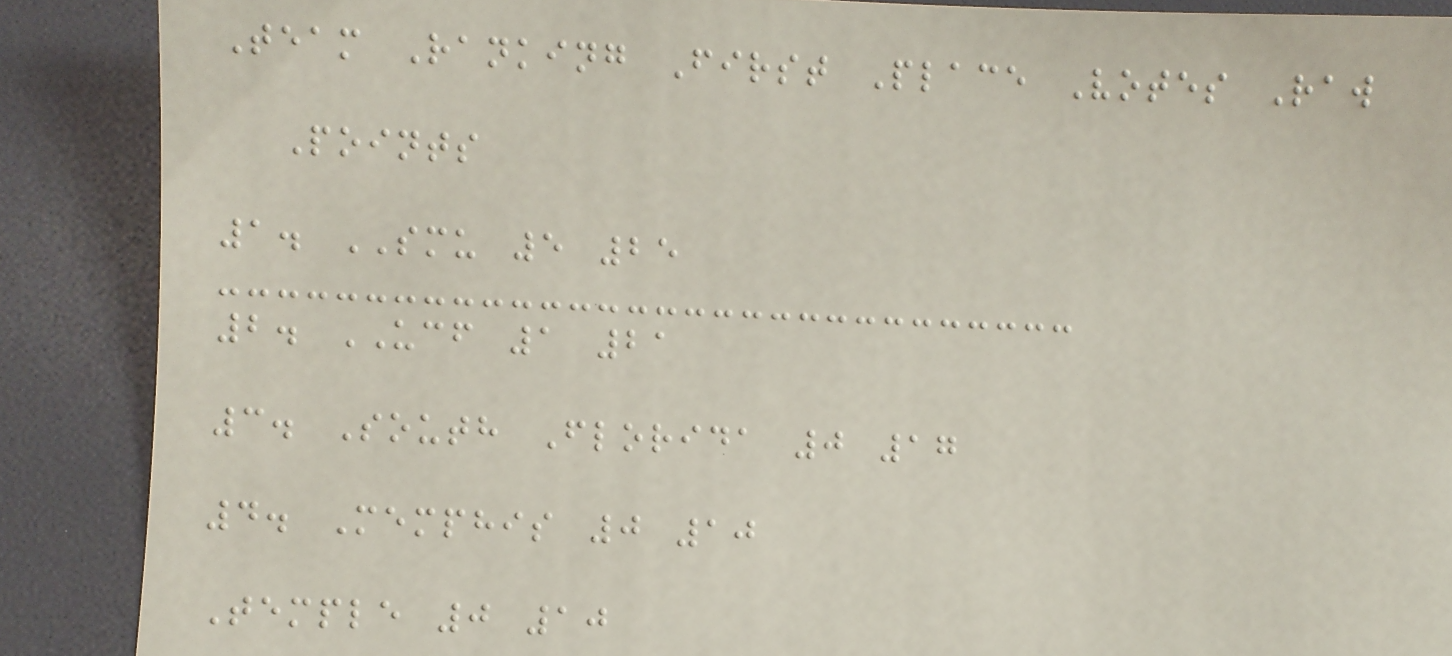Team Ranking First Place Votes Raw
Points
1. SMU 5 25
2. UCF 1 21
3. South Florida 0 17
4. Memphis 0 10
Temple 0 10
